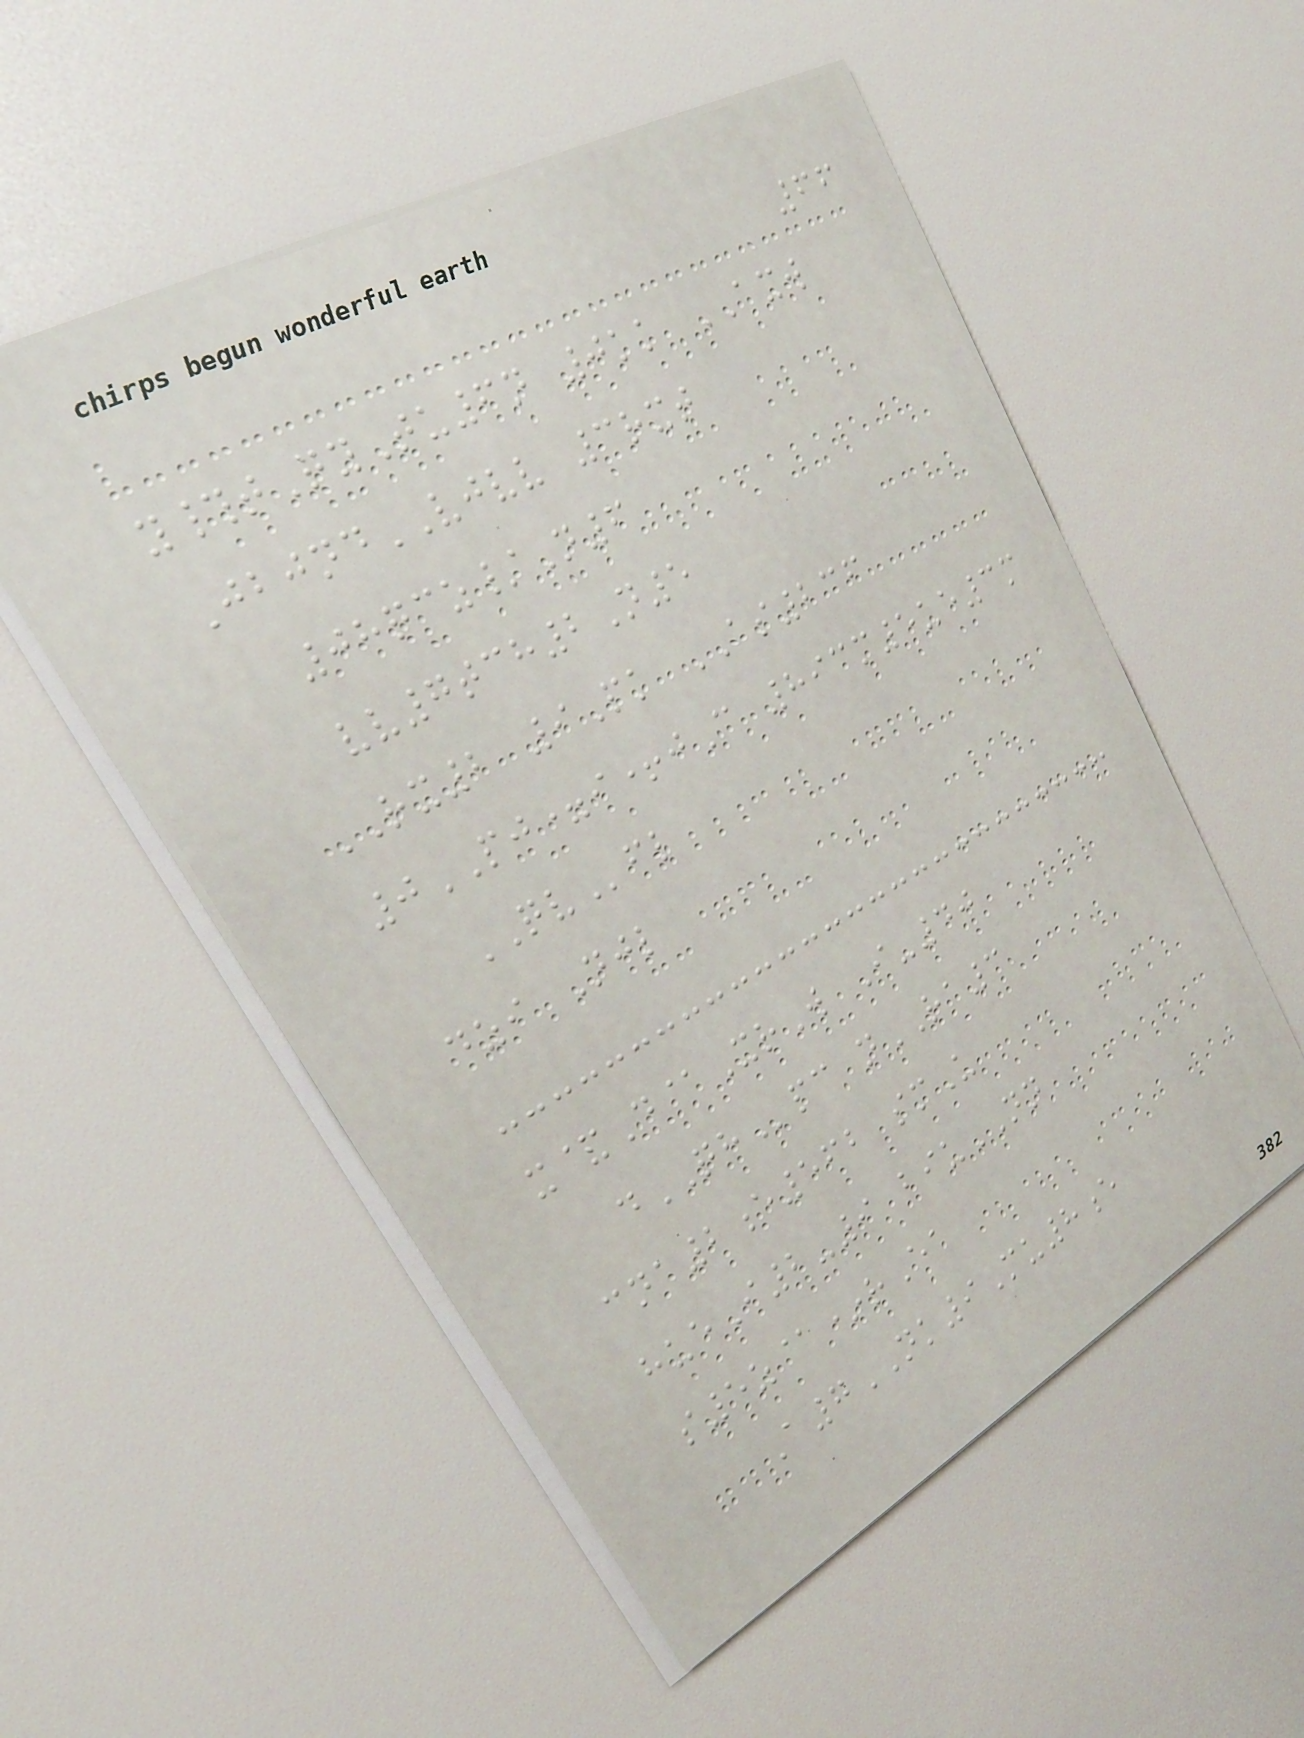66
y#tQyTu6n 0kk AXW
JbjndVJVV 3rxt
08qcz/N6
vv7tch2N5
RX2 9Pk AS236
0PJ=i+jC 893m5ue3m
QVfl
dzi Njl
x&D@XrW I-40
dQHpc nRA3
cna2e562 smU
hueI2-9 biuNN
s5z@*rEa
A7NK9Mu8e
